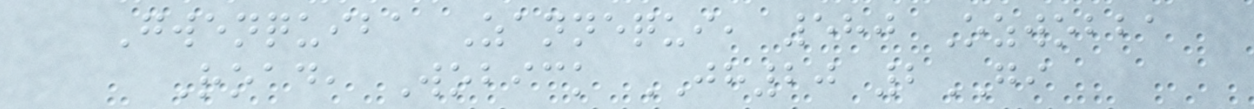Gwenquiba Zannequi, 580 Ozwobba
Road, Wobick JH20 2GI
